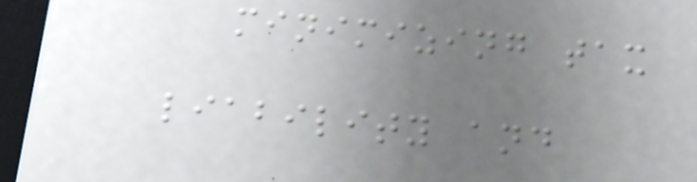minimizing tax
liability and
